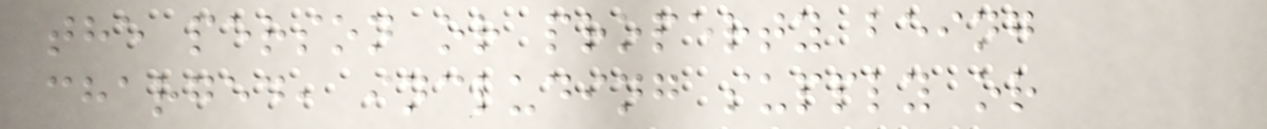the person or property being
charged, including supply or
